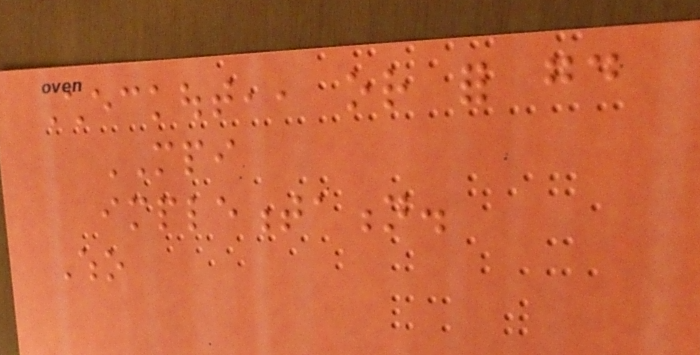Checkout,, or for good
MPI
implementation.
Who
